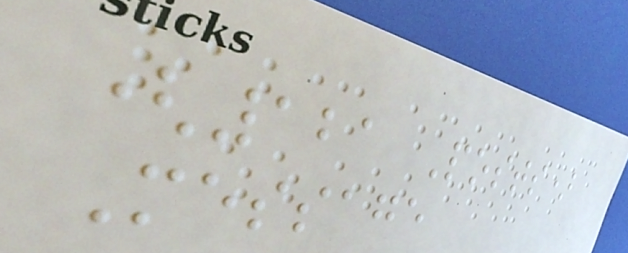(121 Posts)
Message
